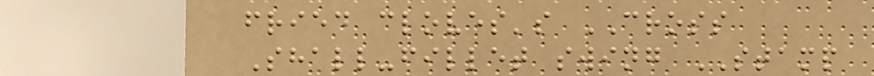fried cloves's CROSS
Shall-fillet swing STAMP
